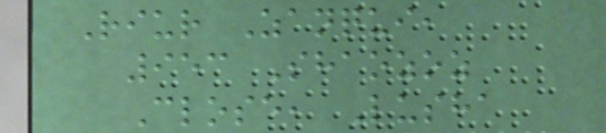Riur Zanqui,
953 Shaozoz
Close, Lusha
